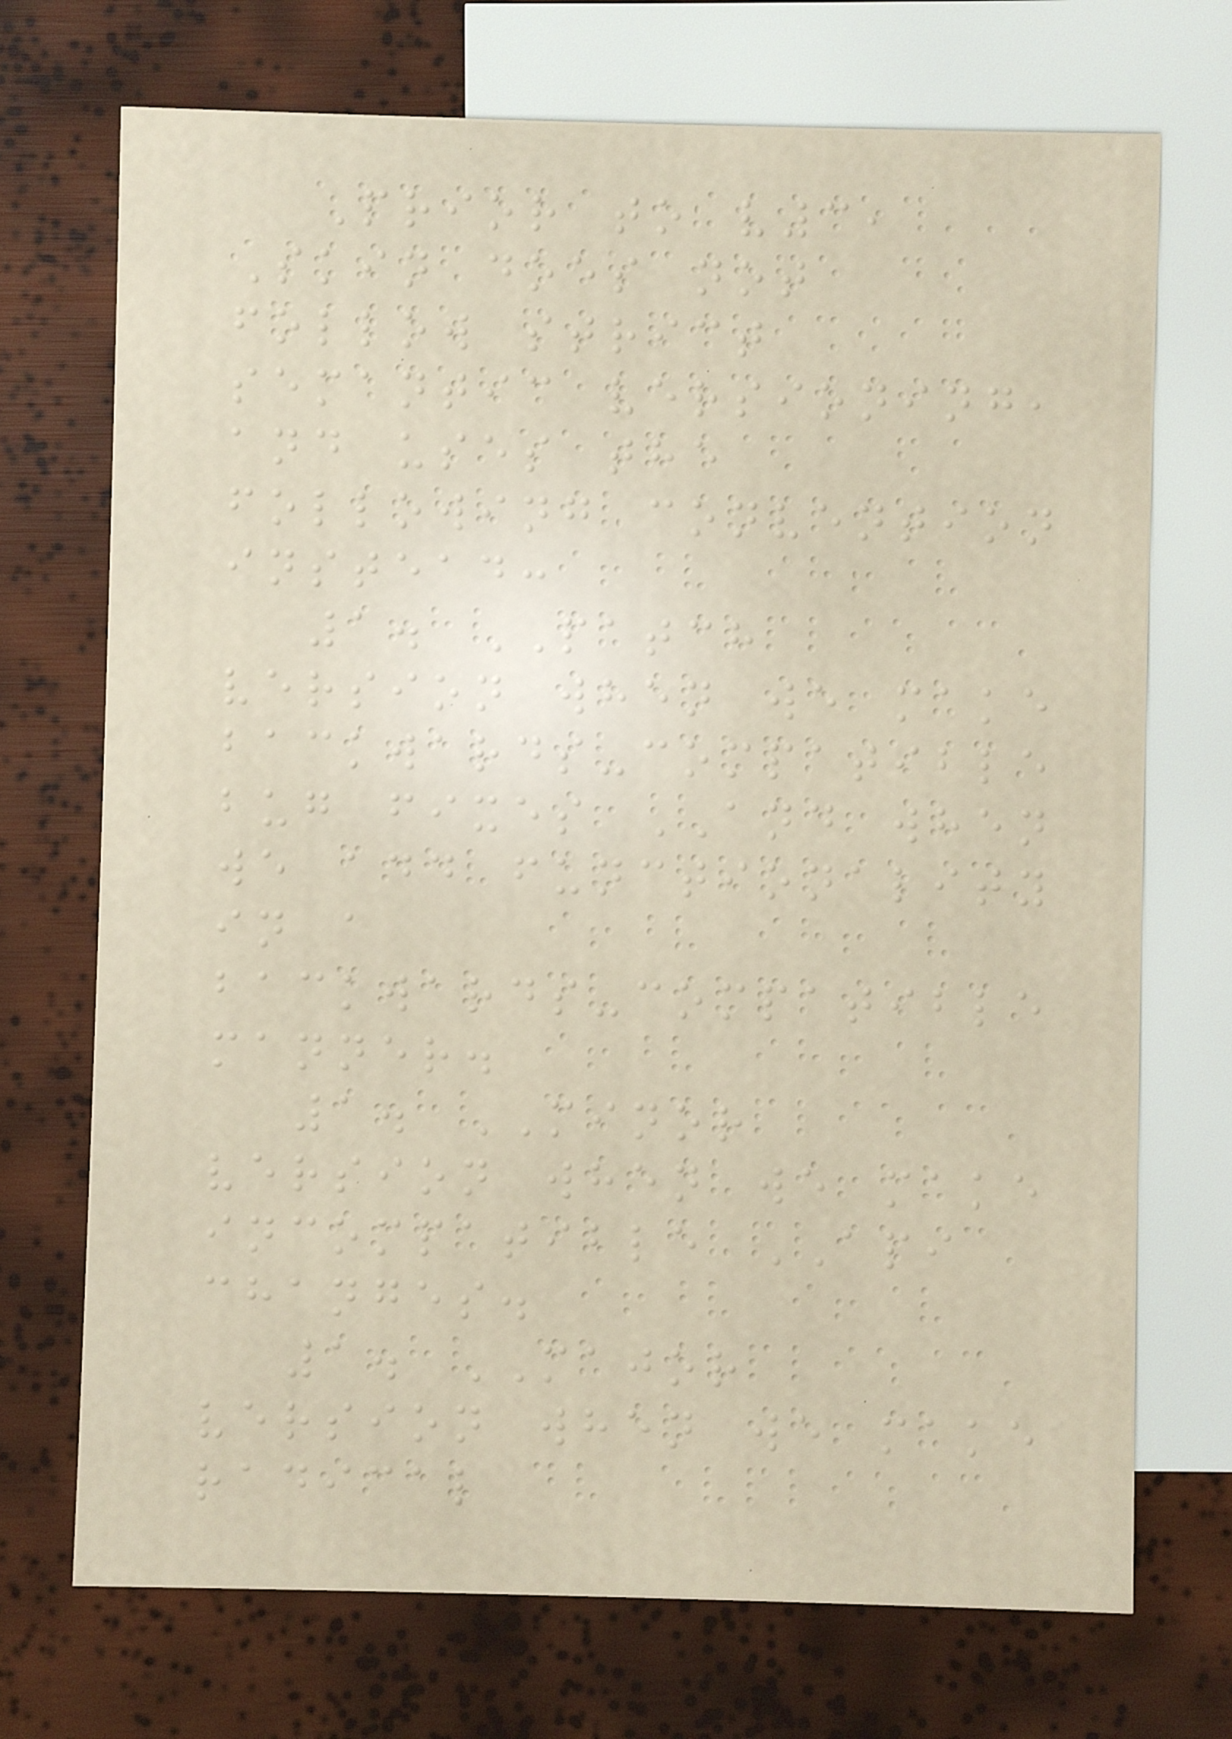Prior to v3,
Skin does not
follow strict
semantic versioning,
and uses the
following convention
instead:
1. PATCH
version when we make
backwards-compatible
bug fixes AND when
we add functionality
in a
backwards-compatible
manner.
1. MINOR
version when we make
incompatible API
changes.
1. MAJOR
version when we make
radical
